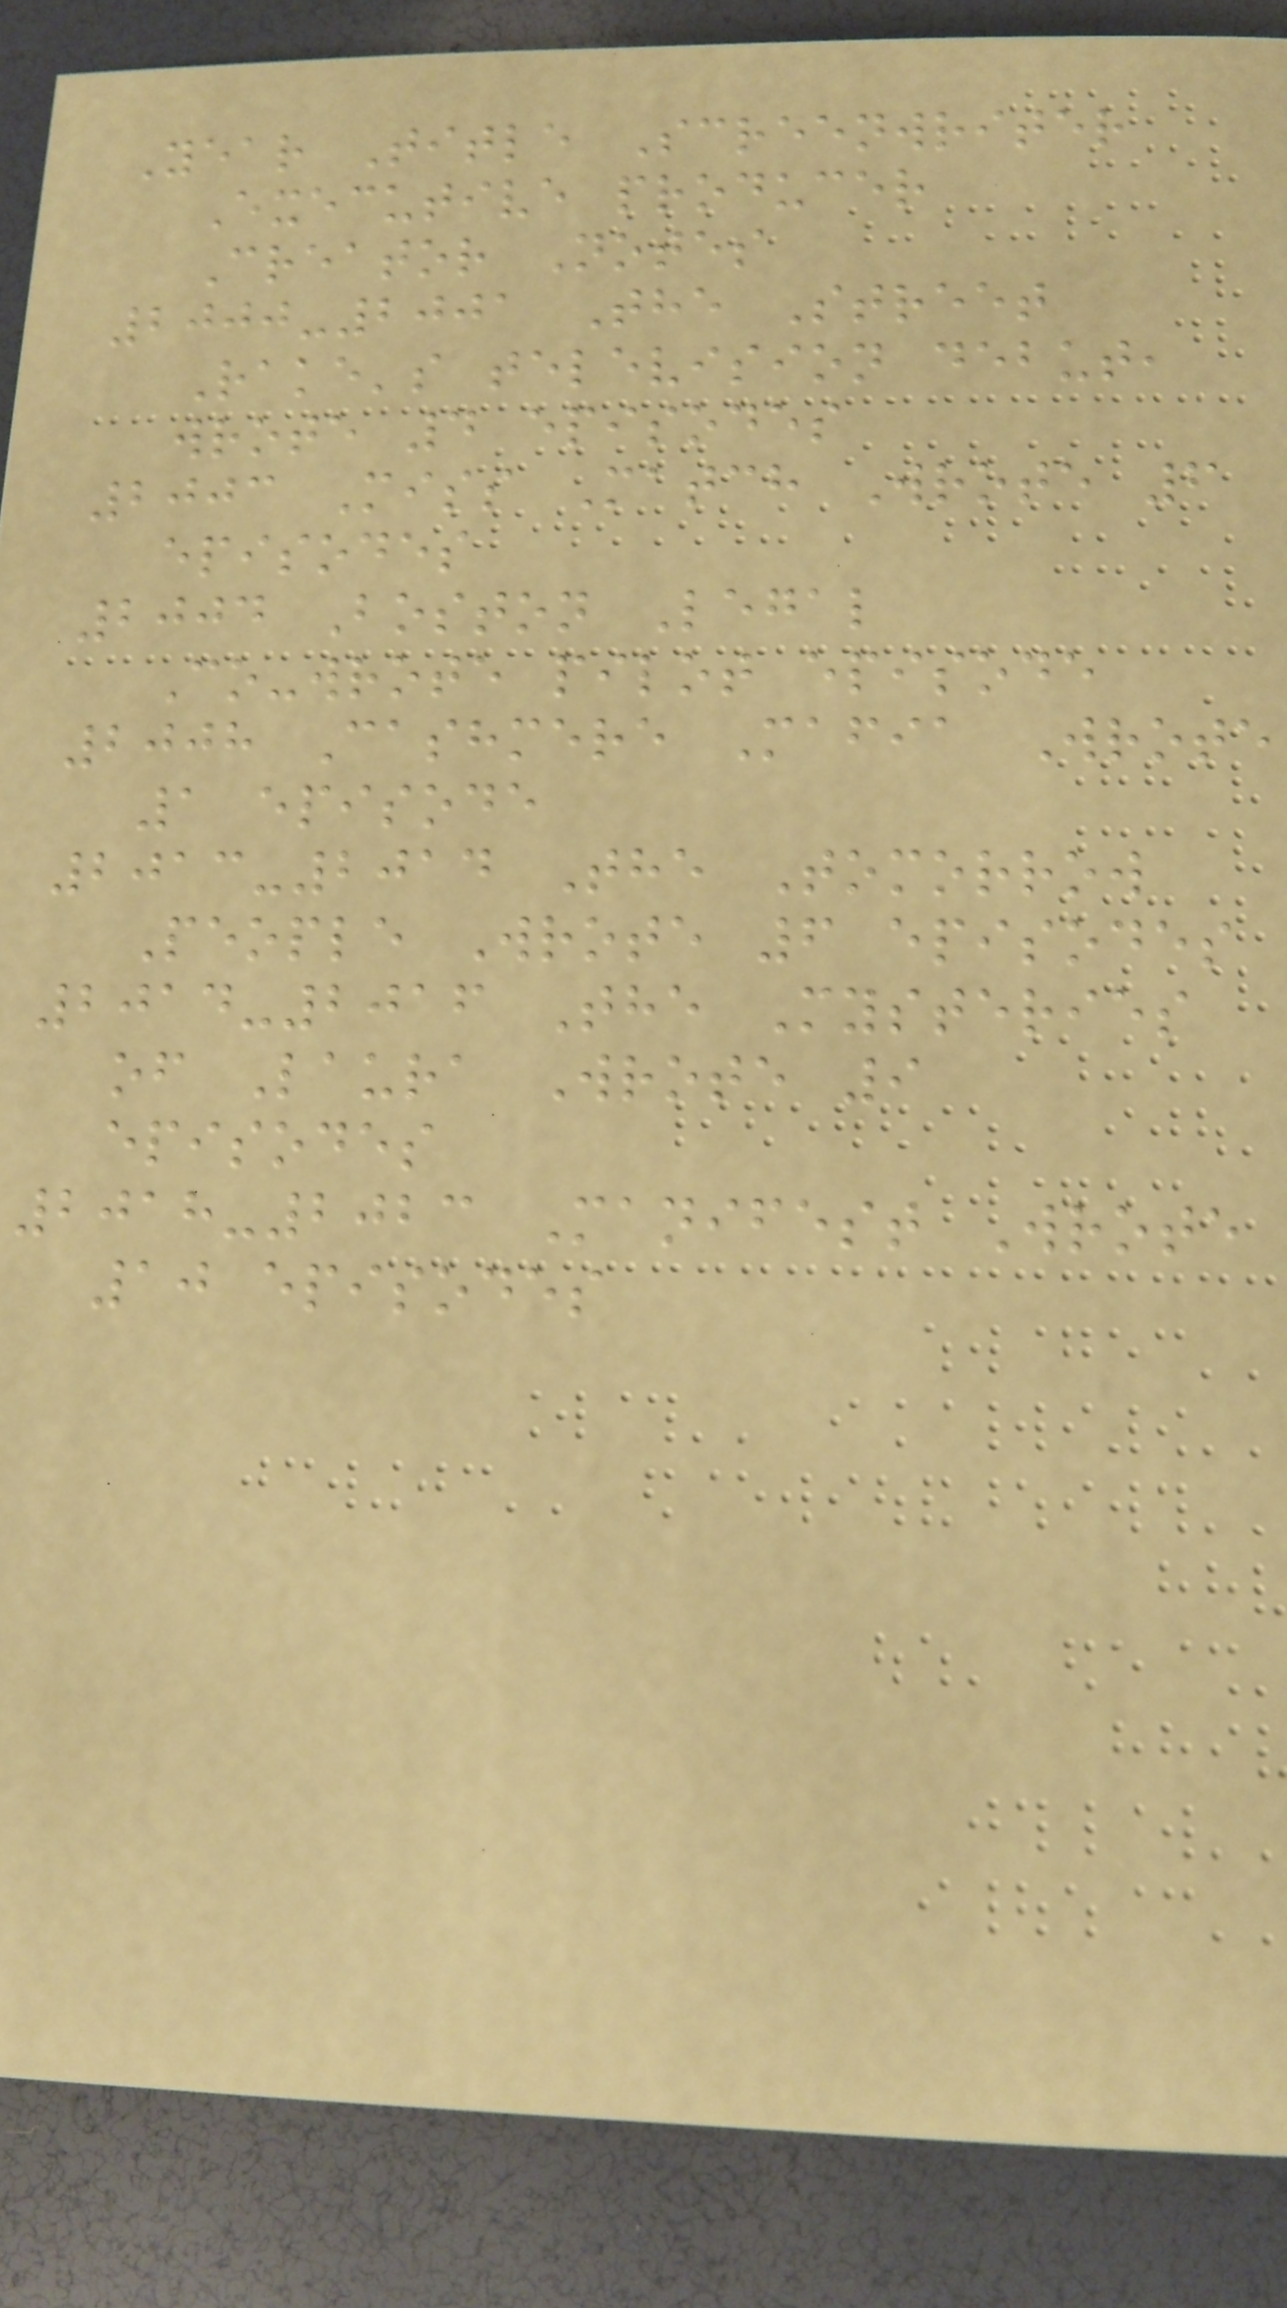Year Title Screenwriter
Executive producer
Creator Notes
2000-2001 The Street
Rake's television debut,
wrote 4 episodes
2003 Miss Match Wrote 6
episodes
2004 Boston Legal
Co-wrote pilot episode
2008 Cashmere Mafia Wrote
1 episode
2013-2014 The Tomorrow
People Wrote 6 episodes
2014-2016 The Mysteries
of Laura Wrote 9
episodes
2018-2023 Manifest Wrote
10 episodes
